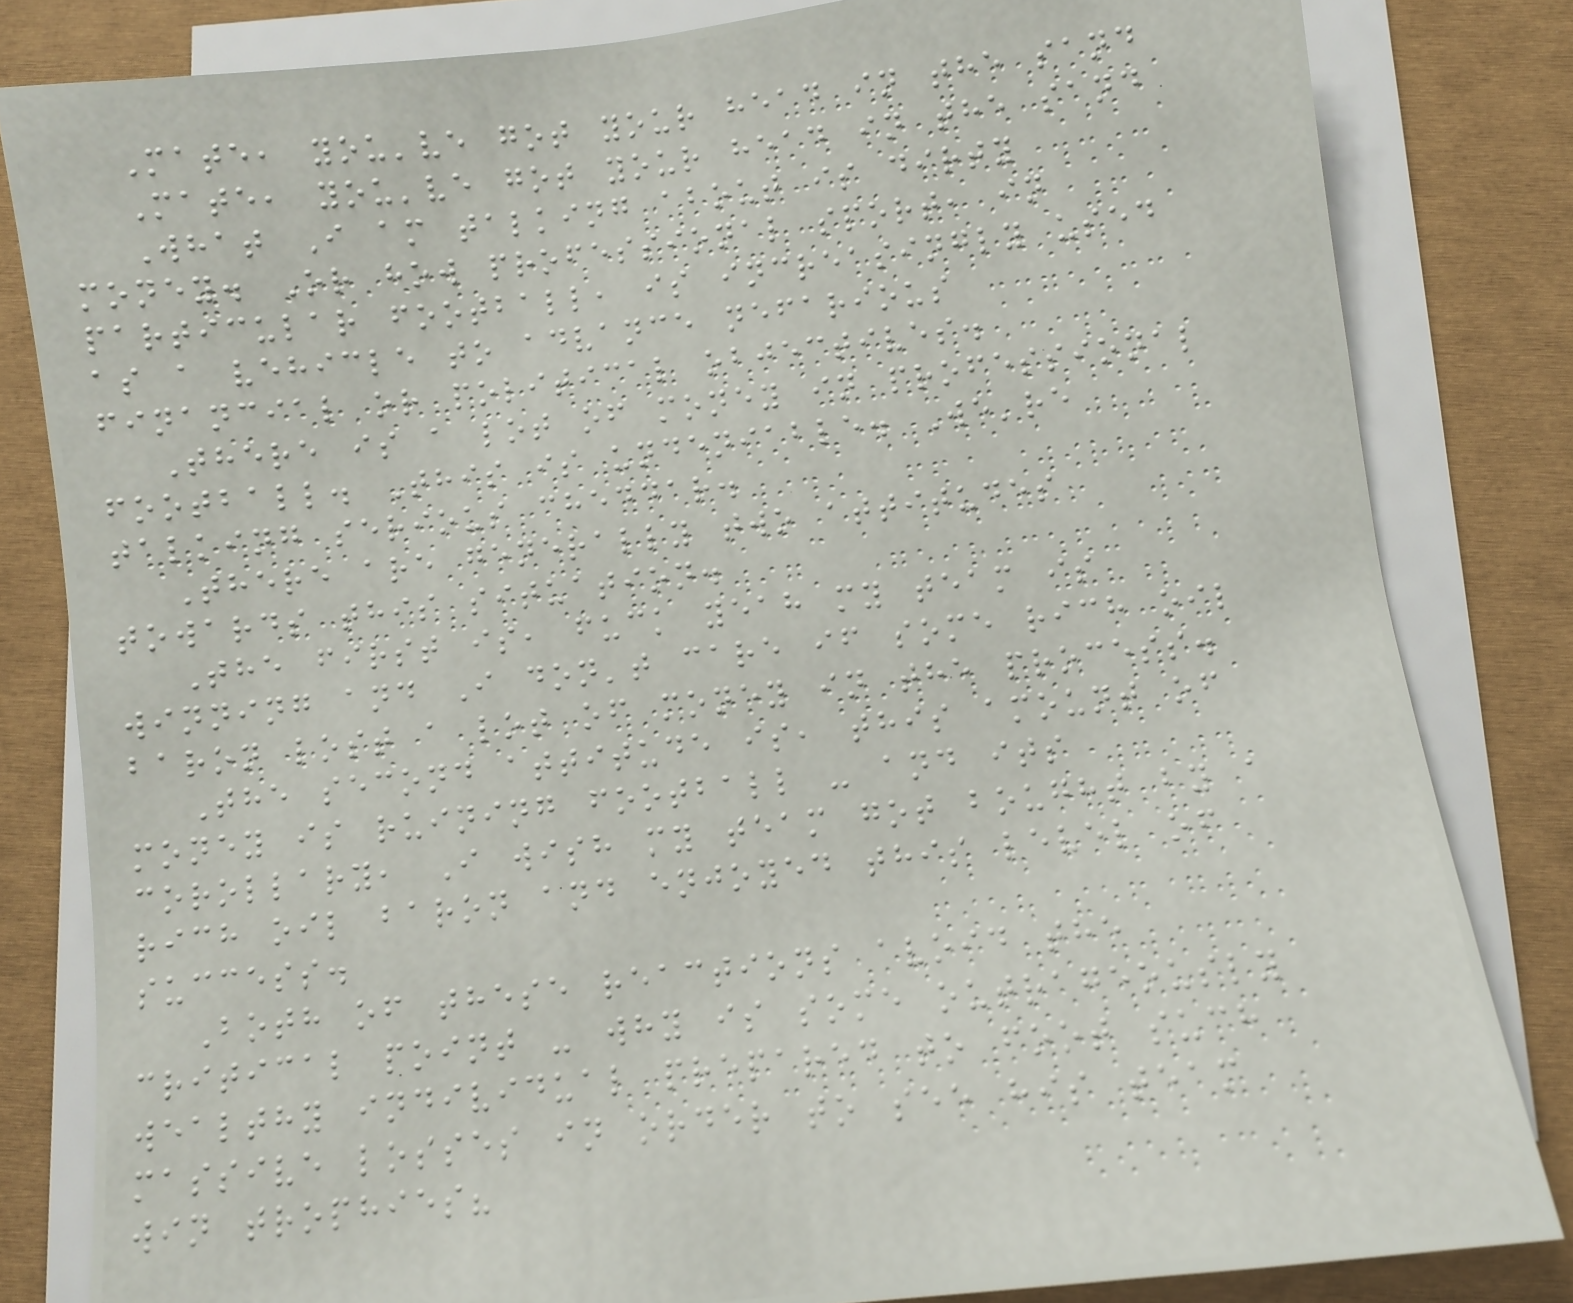Mate, you've got your head in the sand
Mate, you've got your head in the sand
What I am talking about is dirty
money. Or how professional sport, in
particular football, is increasingly used
as a vehicle to advance nefarious
financial or political objectives.
There is a lot of money in professional
football. This is undeniable. We're
talking serious cheddar.
There are generally two attitudes
towards this situation.
The first is, fuck yeah my team is
winning and I don't care if some rich oil
baron lost a lot of money in the process.
The second attitude is, this amount of
money is ruining football - and its
corollary, I wish my team got bought by a
rich oil baron and enjoyed this level of
success.
Both of these reactions avoid the
critical point - why is some outrageously
wealthy individual prepared to foot such
massive losses in order to see his team
win trophies?
